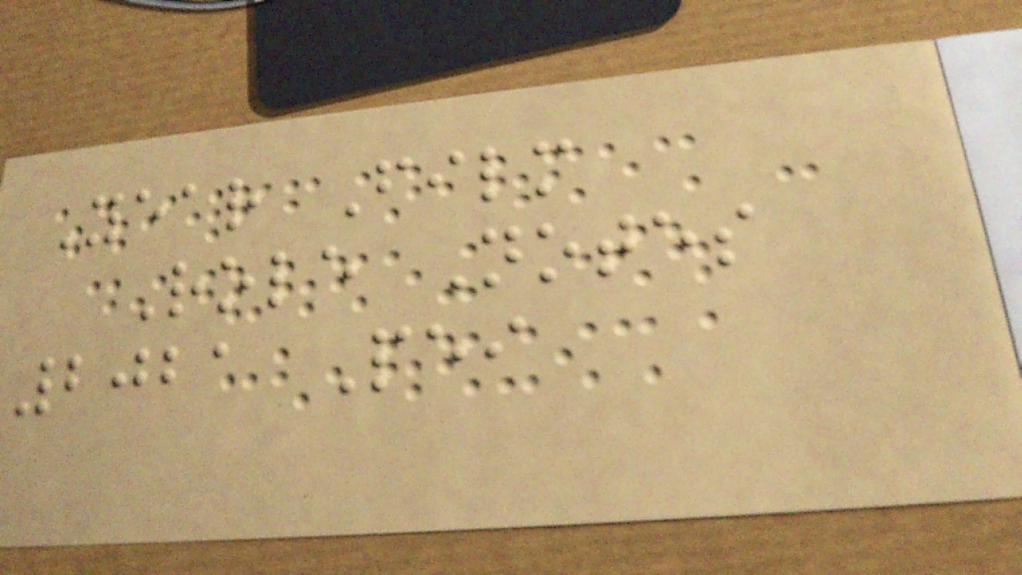Year Film
Role Notes
2021 Pei
